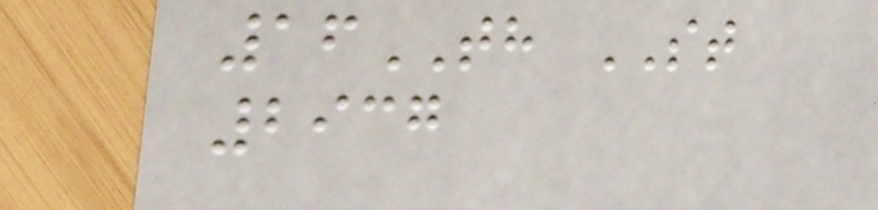16TH ST
2937
